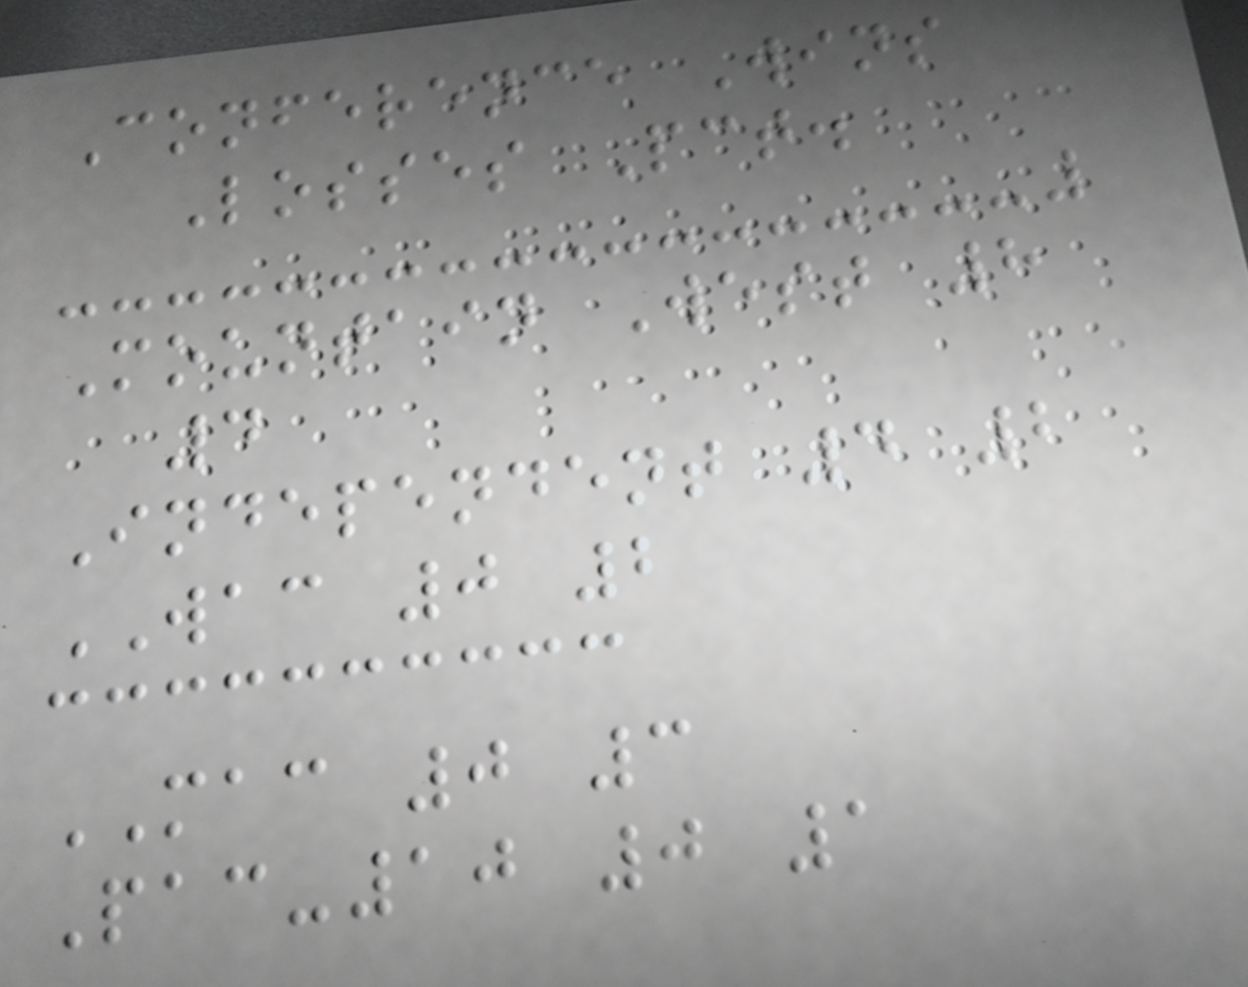Conference Wins
Losses Pct.
Mountain West 8
4
Independent 4 2
WAC 0 2
MAC 0 3
Pac-10 0 1
